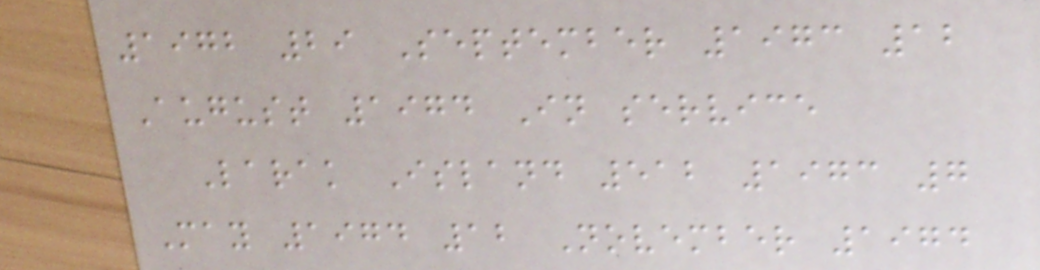1972 29 September 1973 12
August 1974 In service
Larak Island 512 1973 7
May 1974 12 November 1974
